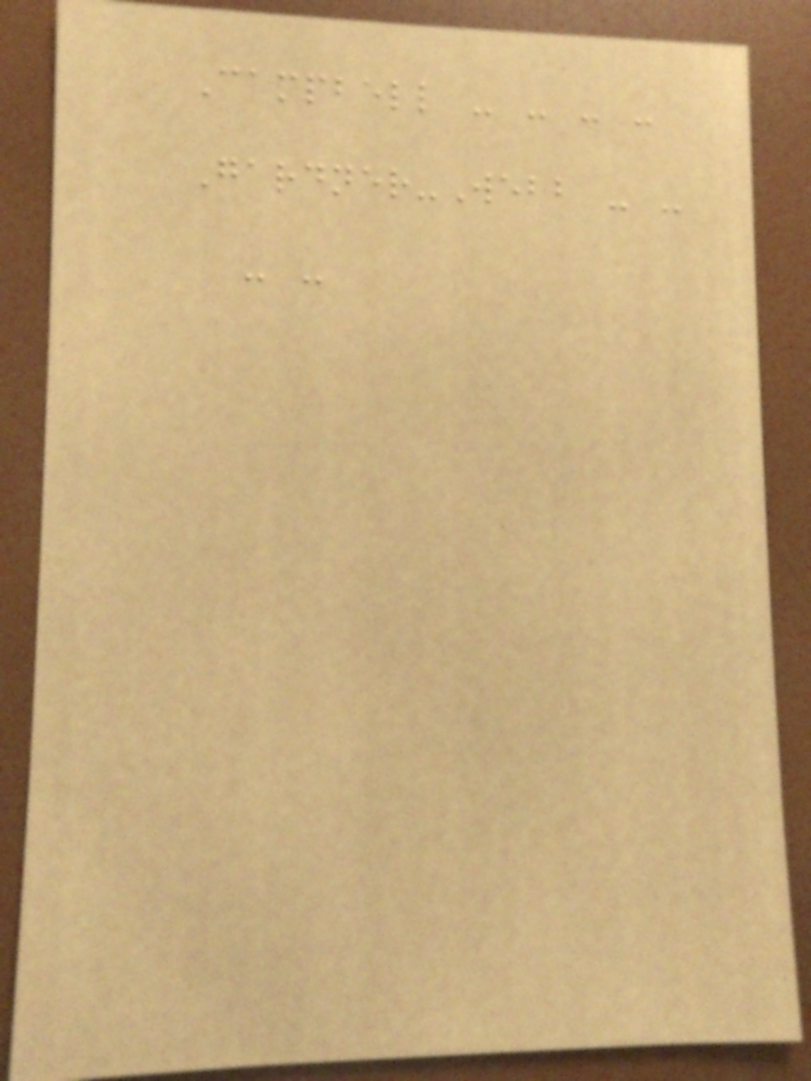Campbell - - - -
Gardner-Webb - -
- -
